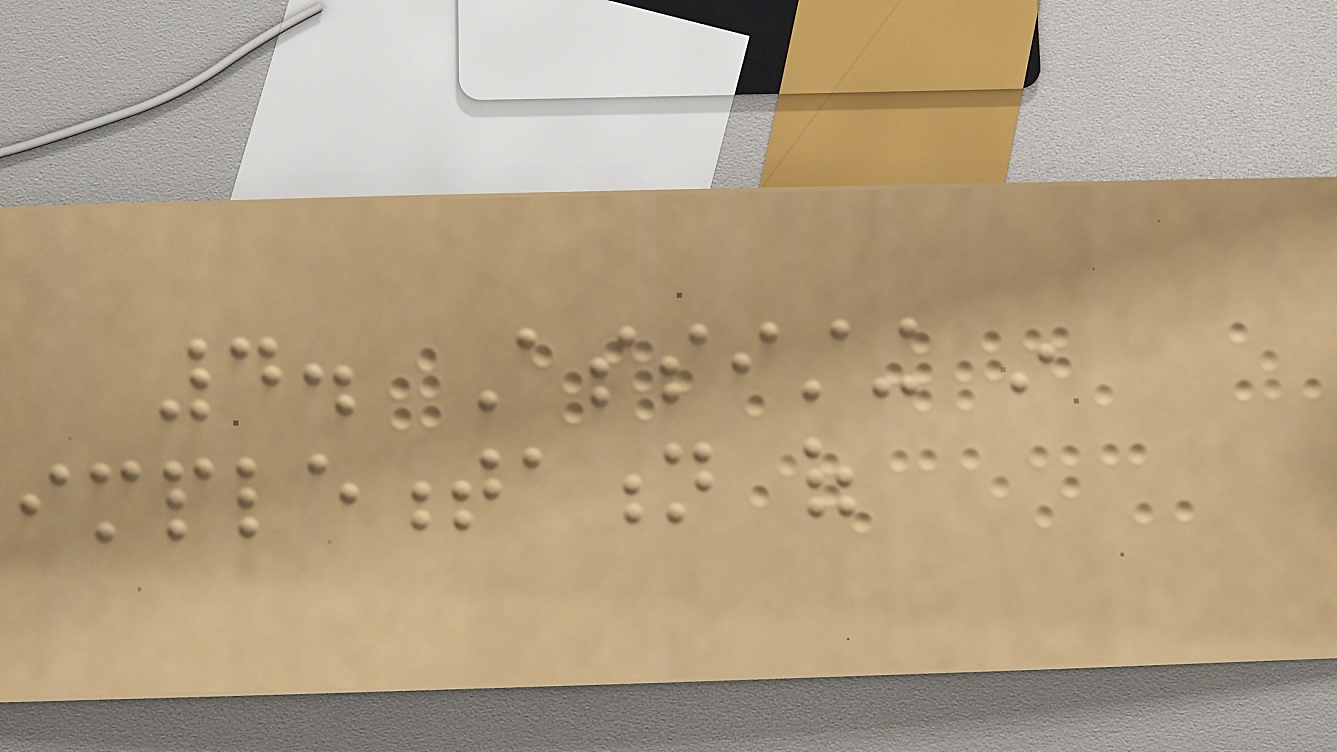4. Assisting in
implementation of
